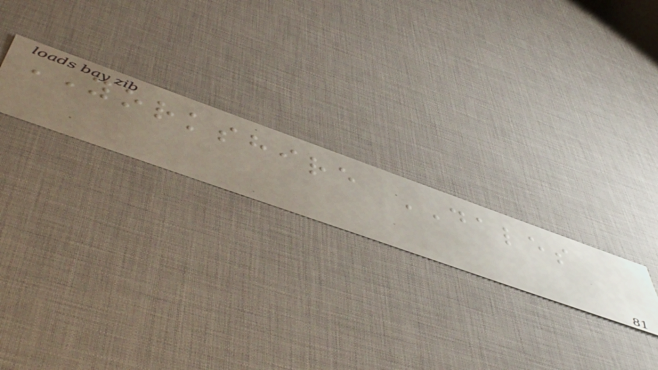YORKSHIRE DALES
